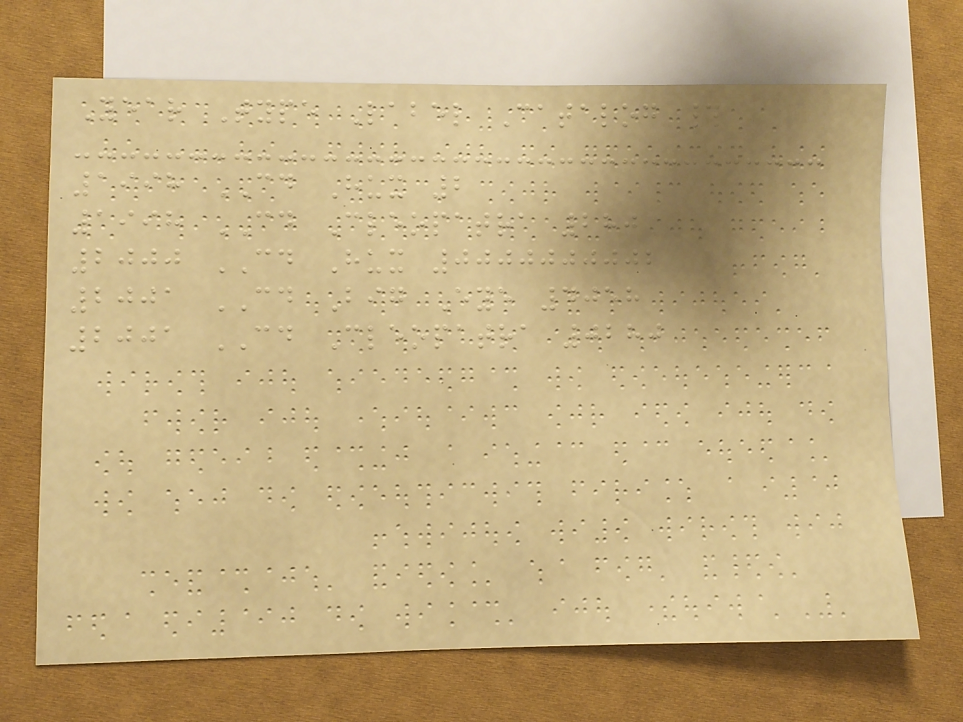Year Type Label Catalog #
1998 CD Hux 2
1998 CD Cleopatra 280
2000 CD Hux 0000000002
2001 CD Big Eye 4058
2001 CD Cleopatra 0280
